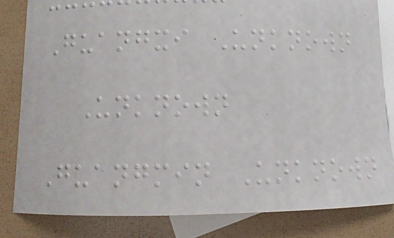Guangxi Unknown
Unknown
Guangmin Unknown
